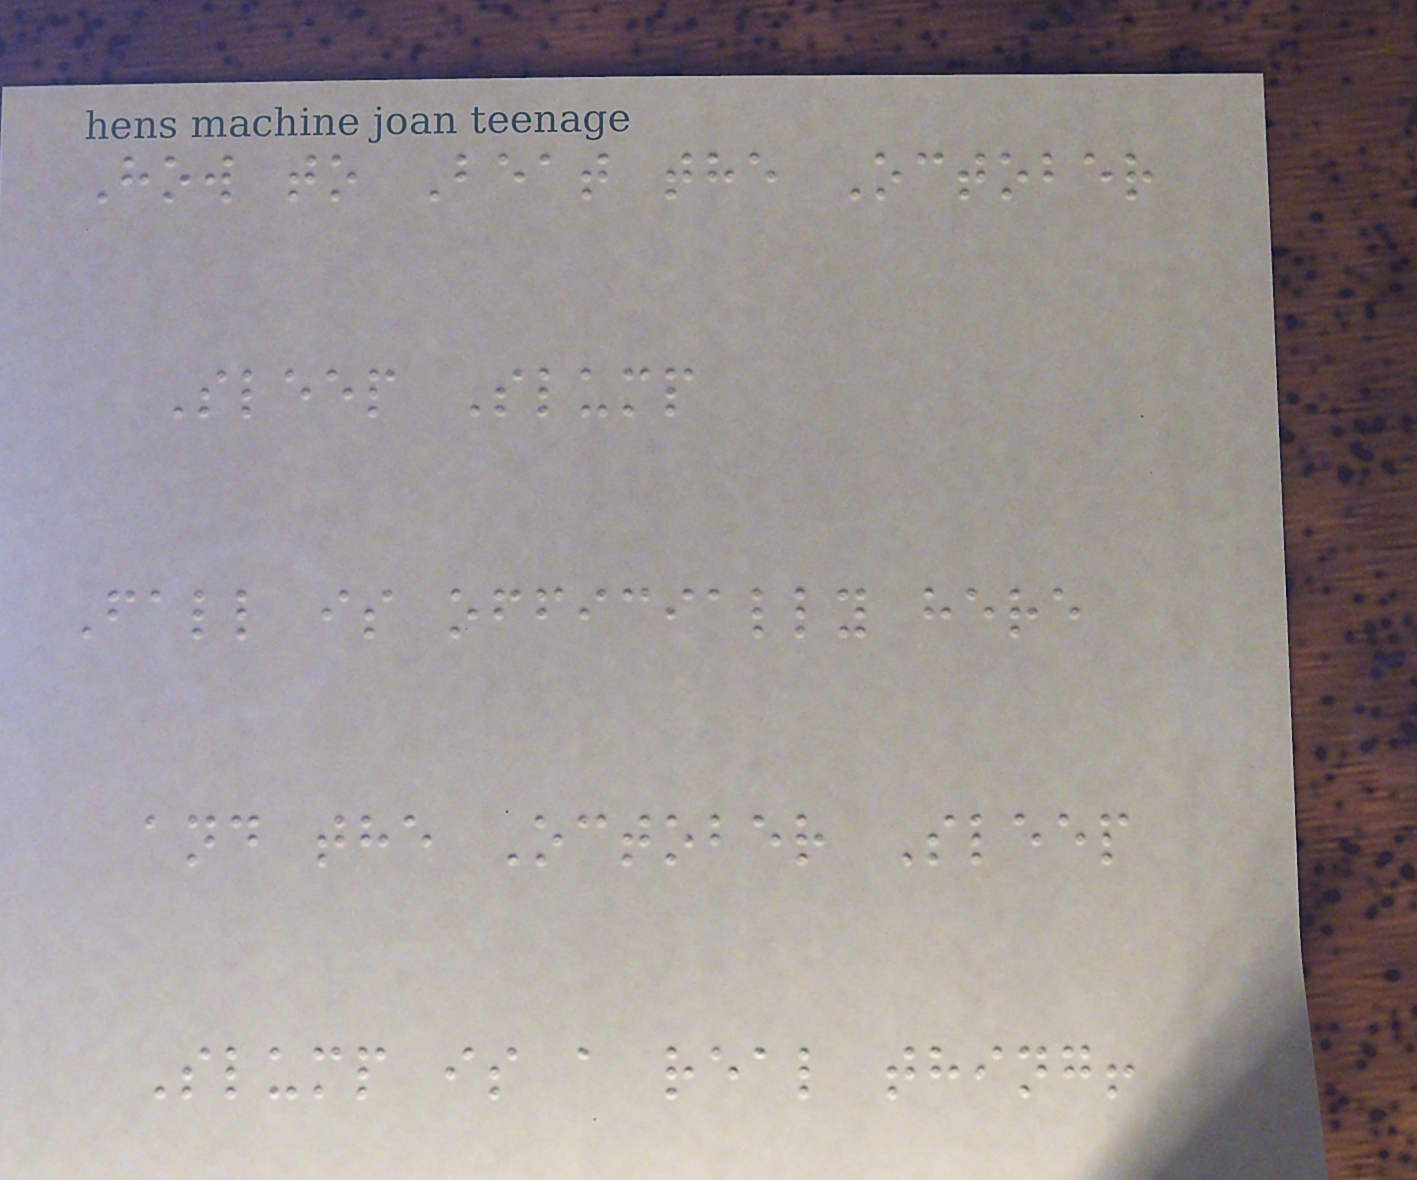How to Beat the October
Sleep Slump
Fall is officially here
and the October Sleep
Slump is a real thing!
